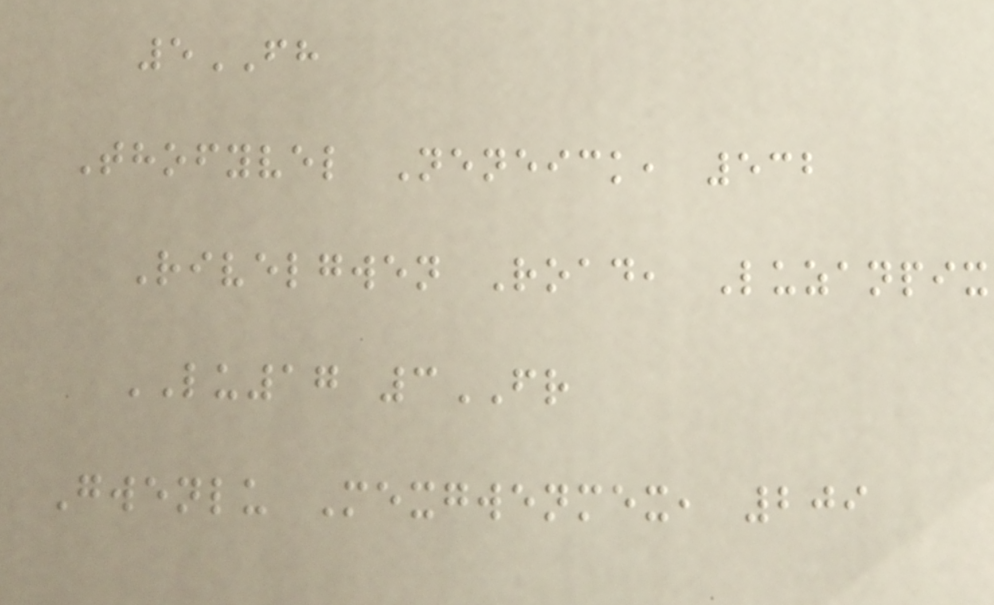5FH
Thofyvel Neneick, 532
Rivelgwen Road, Luzanpix
LU17 3FR
Gwenlu Mexgwenmex, 209
